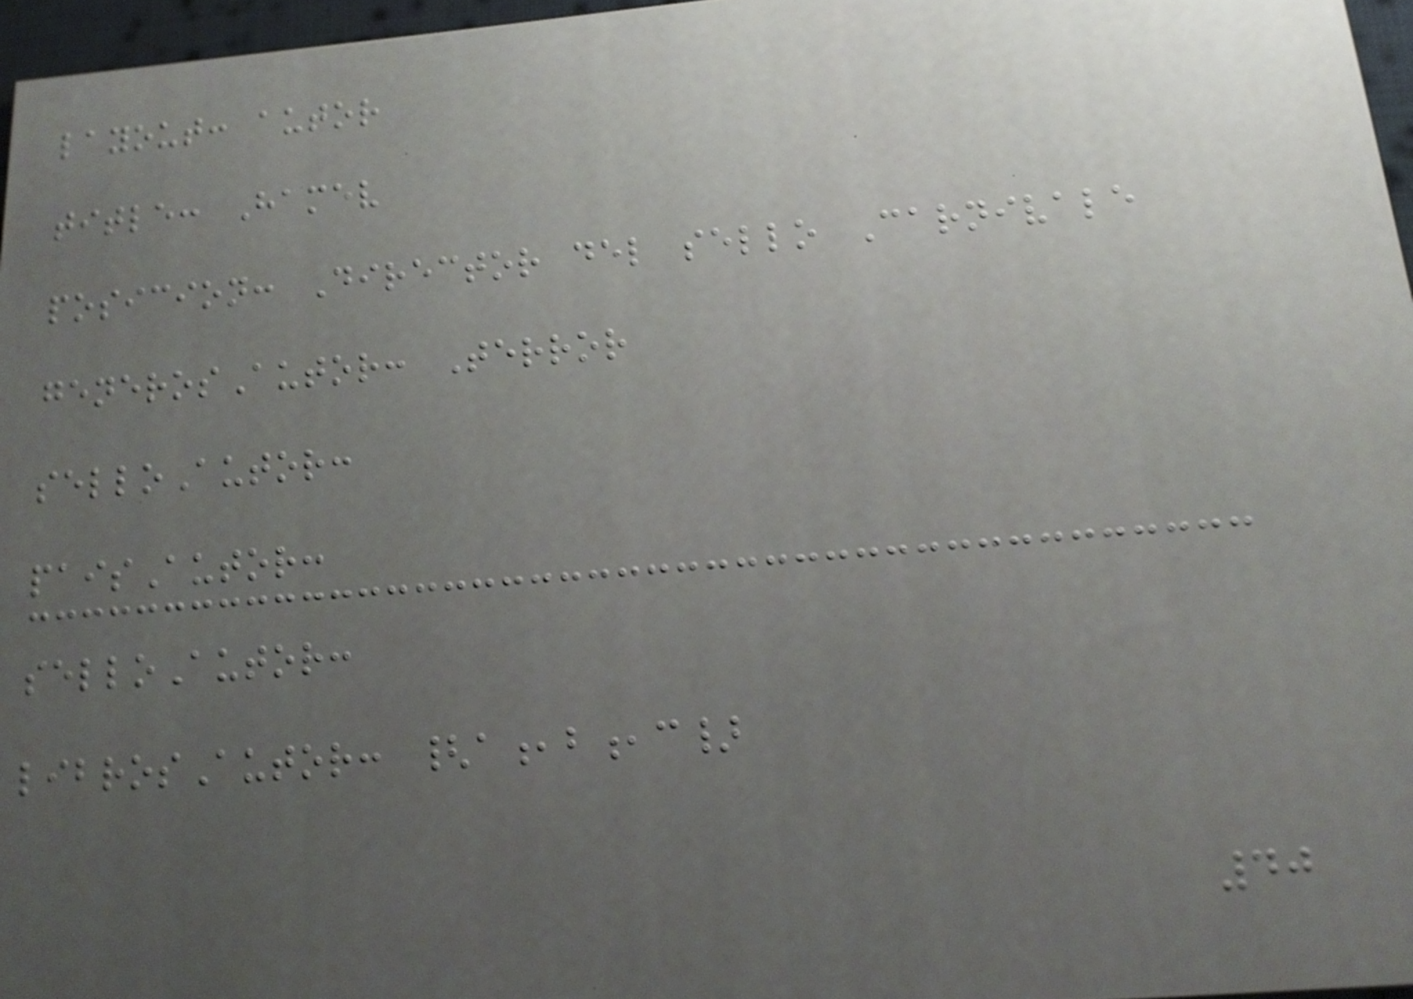layout: autor
title: Hamev
posicion: Director del sello Carnivale
generosAutor: Terror
selloAutor:
paisAutor:
selloAutor:
librosAutor: {a,b,c}
40
